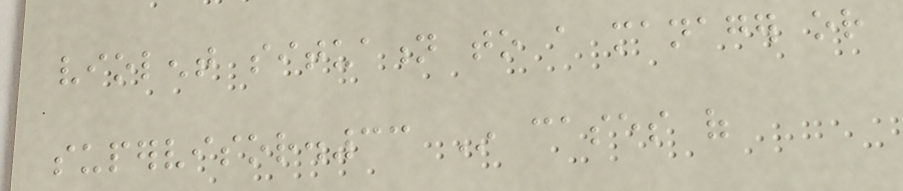violent situation to a manager or
supervisor.33 In cases of
